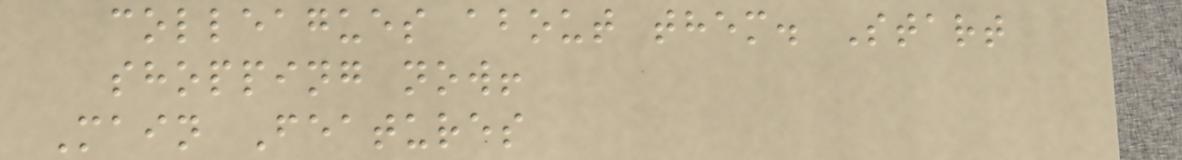colleagues about them. Start
shopping now!
Main Features
